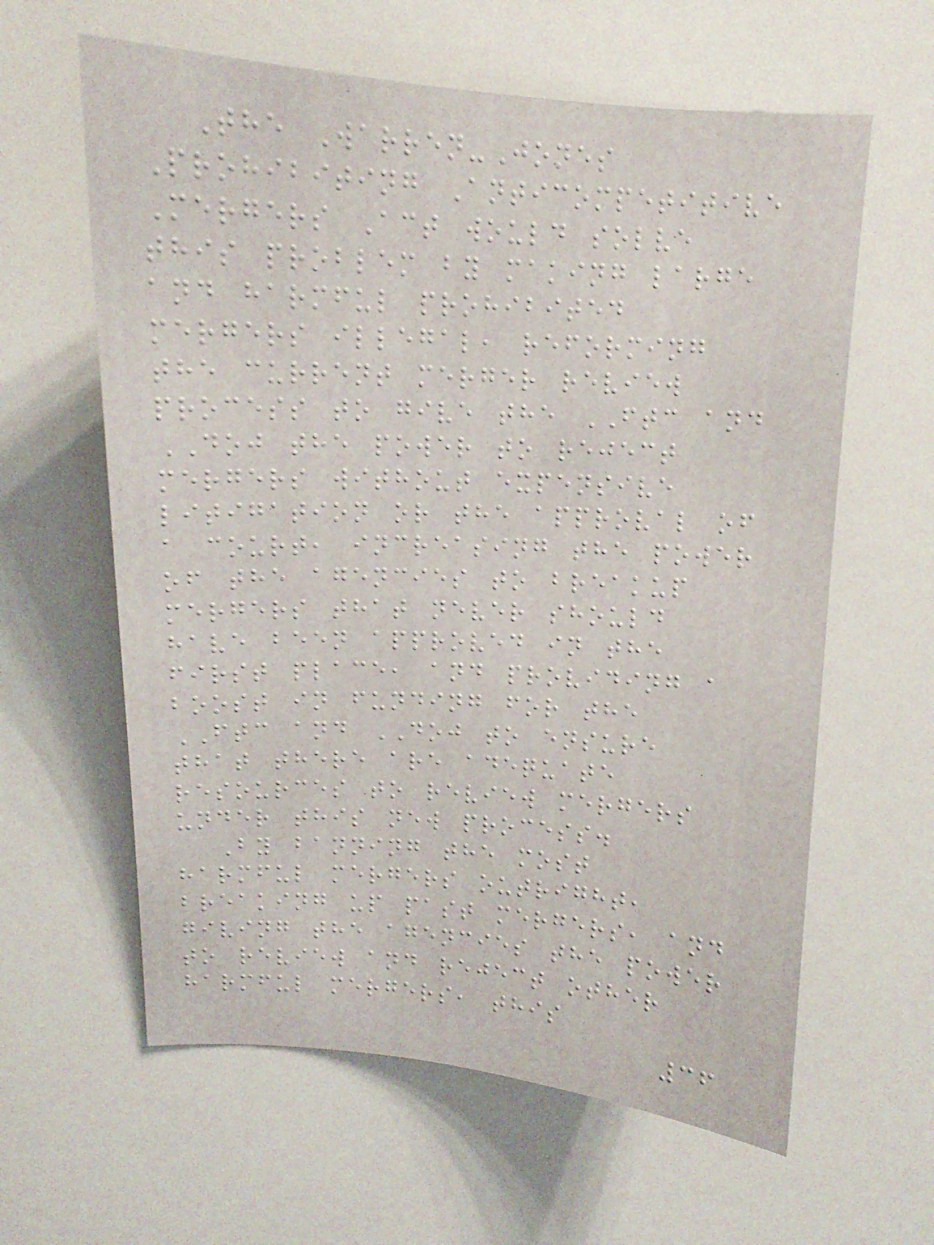The Warren-Jones
Prohibiting Anticompetitive
Mergers Act would solve
this problem by making large
and harmful prohibited
mergers illegal, reforming
the current merger review
process to give the FTC and
DOJ the power to reject
mergers without expensive
litigation or the approval of
a court, increasing the power
of the agencies to breakup
mergers that never should
have been approved in the
first place, and providing a
boost in funding for the
FTC and DOJ to ensure
that there are adequate
resources to review mergers
under this new process.
By banning the most
harmful mergers outright,
breaking up past mergers, and
giving the agencies the power
to review and reject other
harmful mergers, this
36
